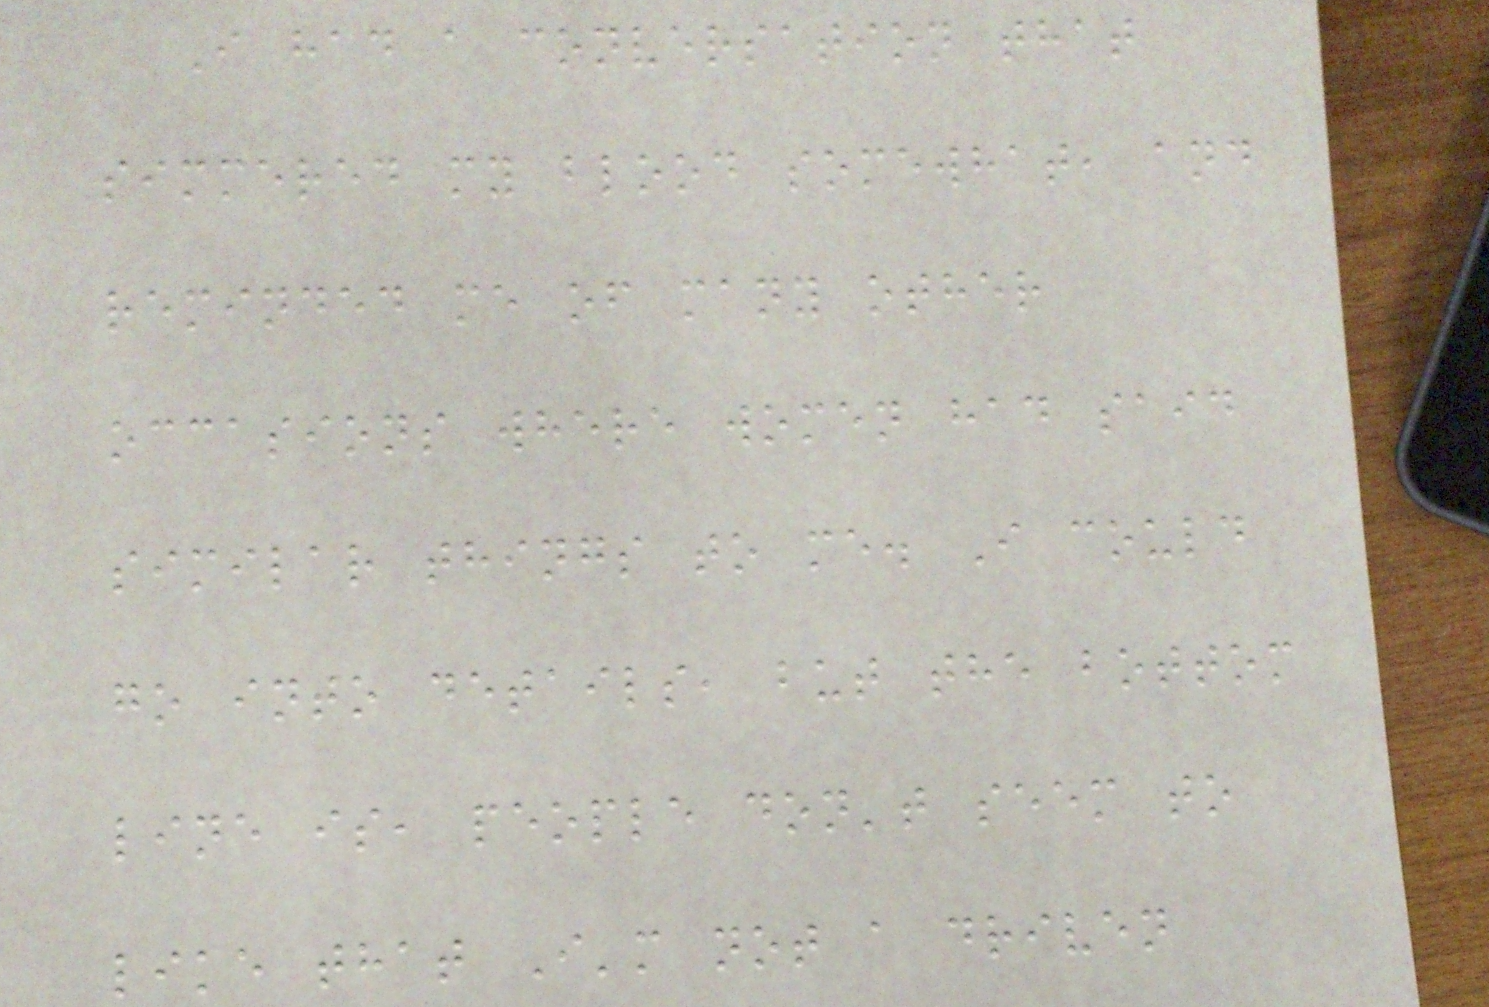I had a conversation that
simmered my blood somewhat, and
reminded me of many other
occasions where women had said
similar things to me. I could
go into details, but the bottom
line is, people don't seem to
like that I'm not a driven
